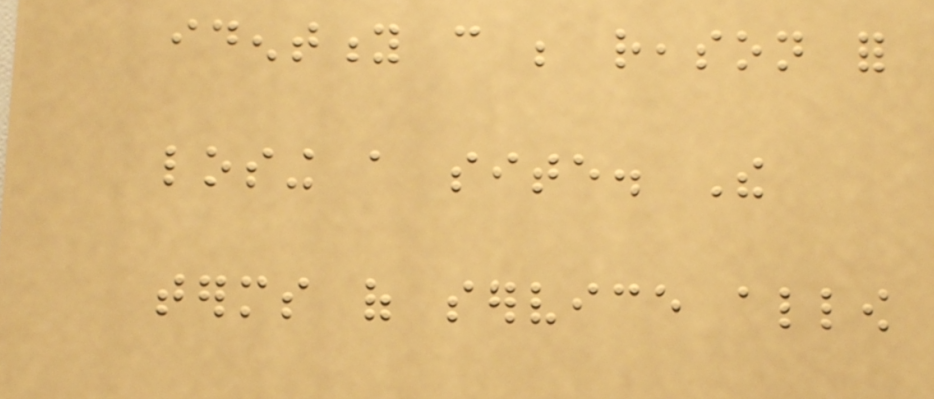identity can be reason for
losing a site. The
terms of service allow
